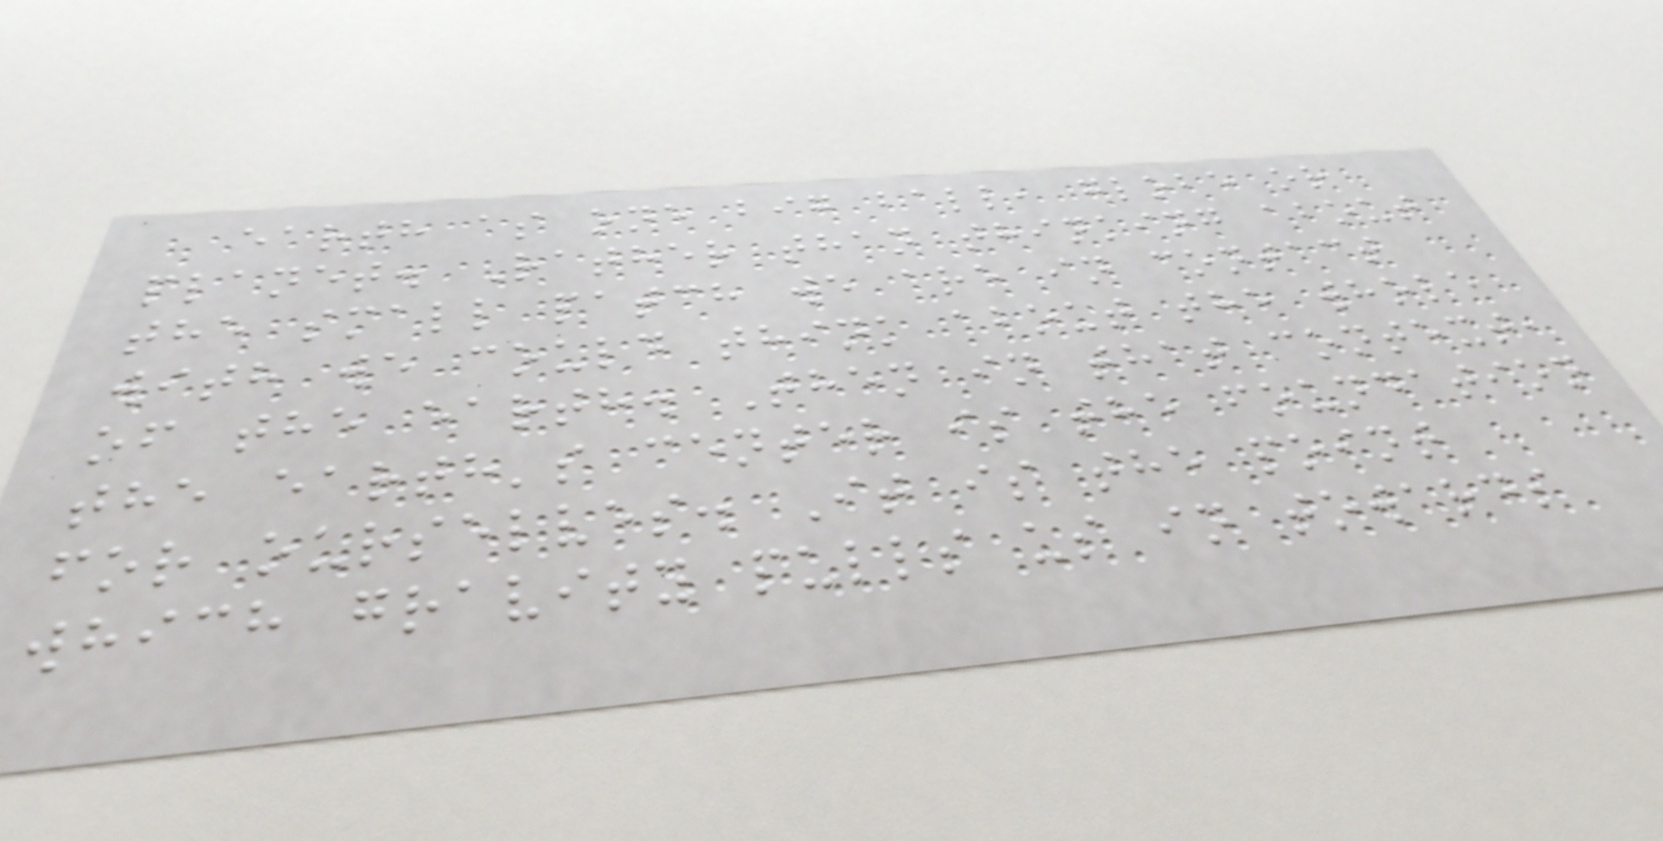earth as one big ball, globe or
planet. Rather than thinking about
the small patch we are in contact
with we could think about the whole
of the earth. Then in that context,
the earth's center is the foundation
for ourselves. It is the point
which gravity pulls us in towards
